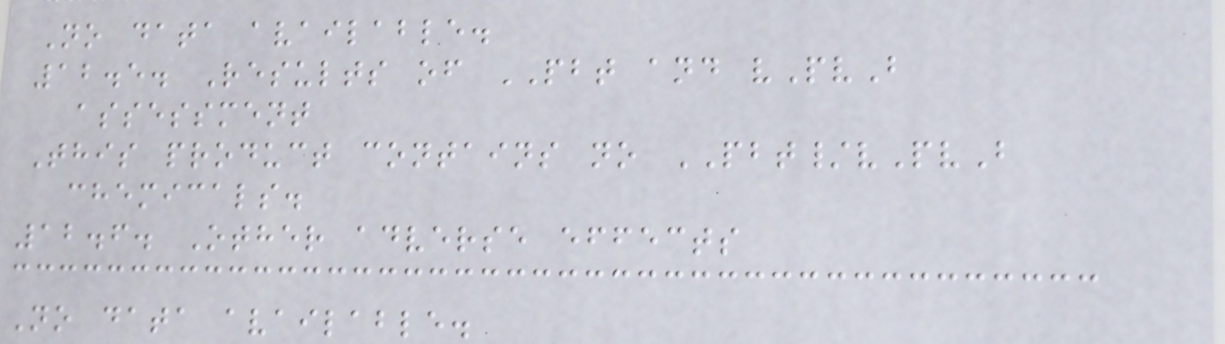No data available.
12.5. Results of PBT and vPvB
assessment
This product contains no PBT/vPvB
chemicals.
12.6. Other adverse effects
No data available.
